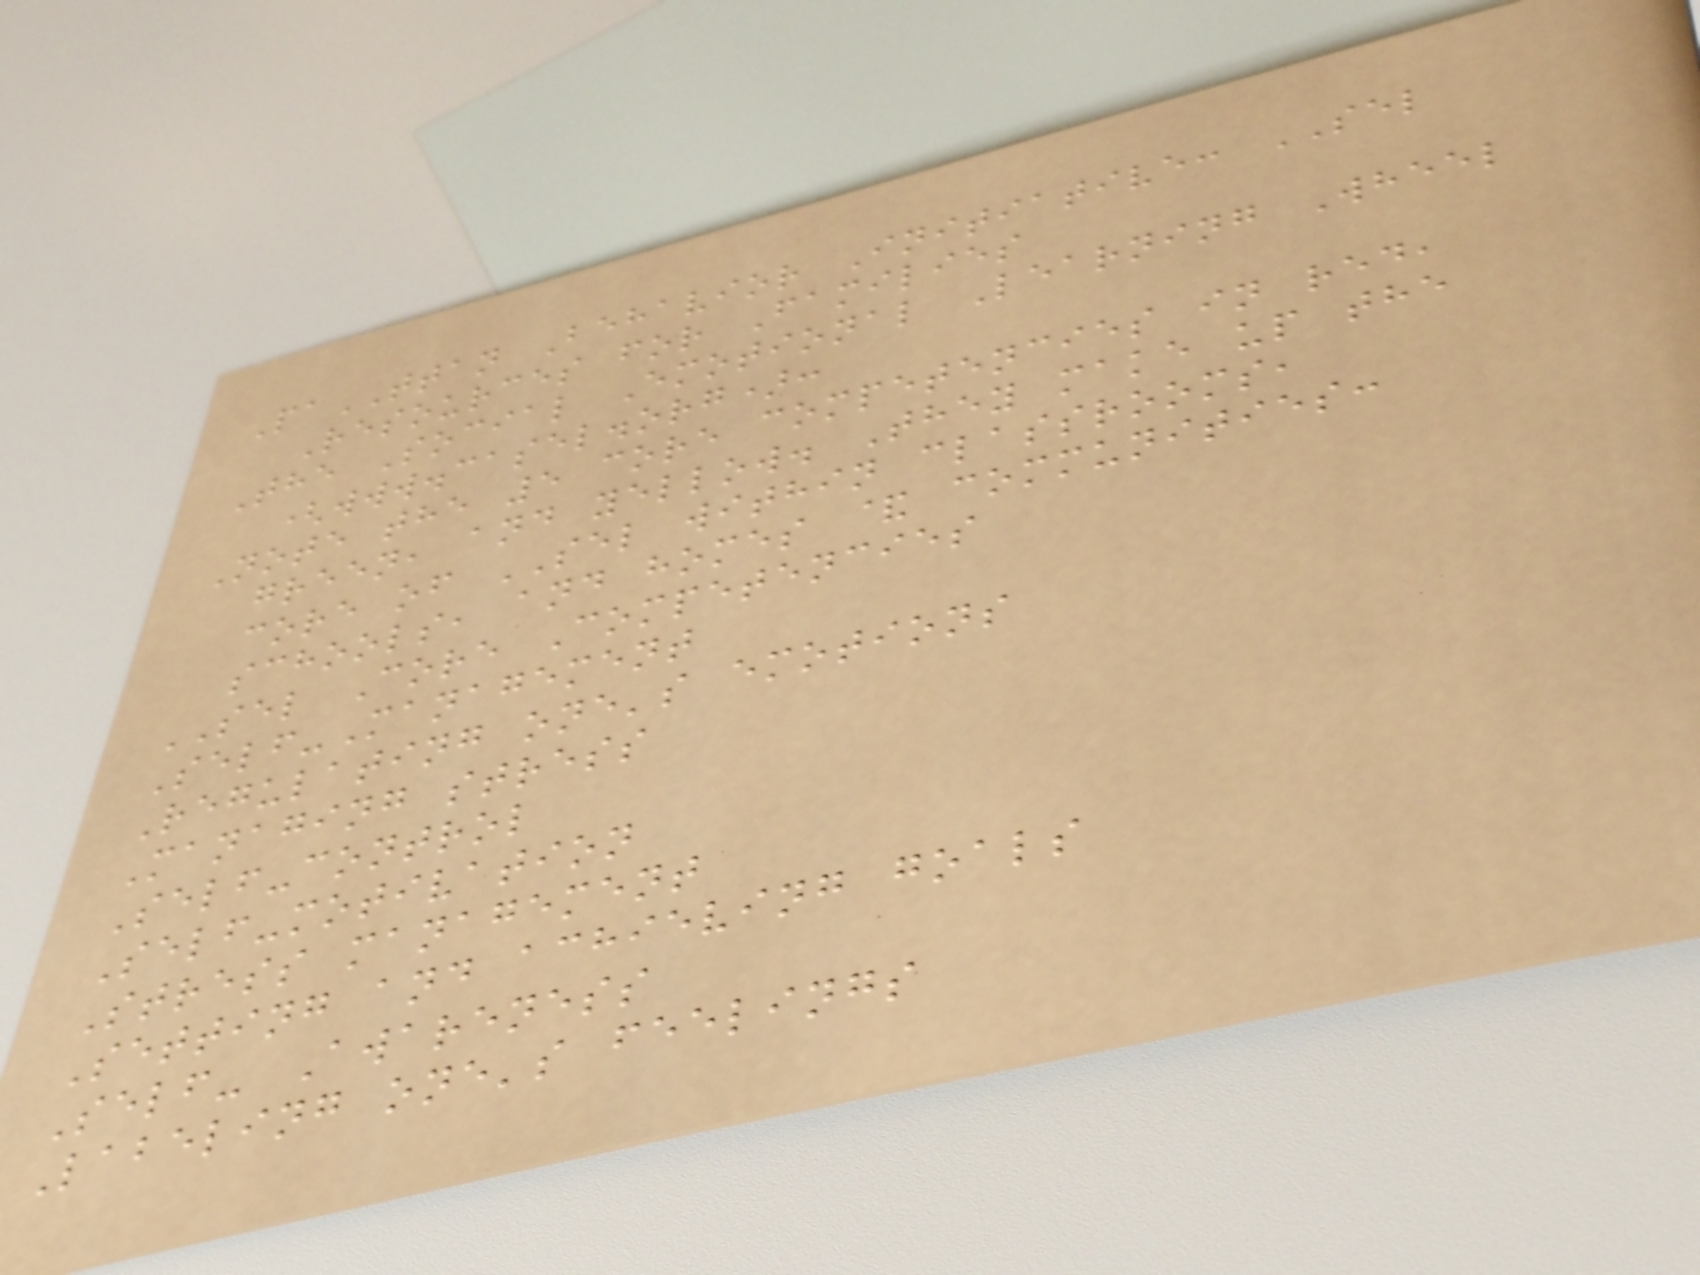PaTTAN Behavior Initiative: SEL
Resources for Families
The Social Emotional Learning Wheel
(www.casel.org):
Note the 5 core competencies in red,
green, and yellow. They make up the
core of SEL within classrooms,
schools, and homes & communities:
SEL Core Competencies
Self-Management
Regulating one's emotions
Managing stress
Self-control
Self-motivation
Stress management
Setting and achieving goals
Self- Awareness
Labeling one's feelings
